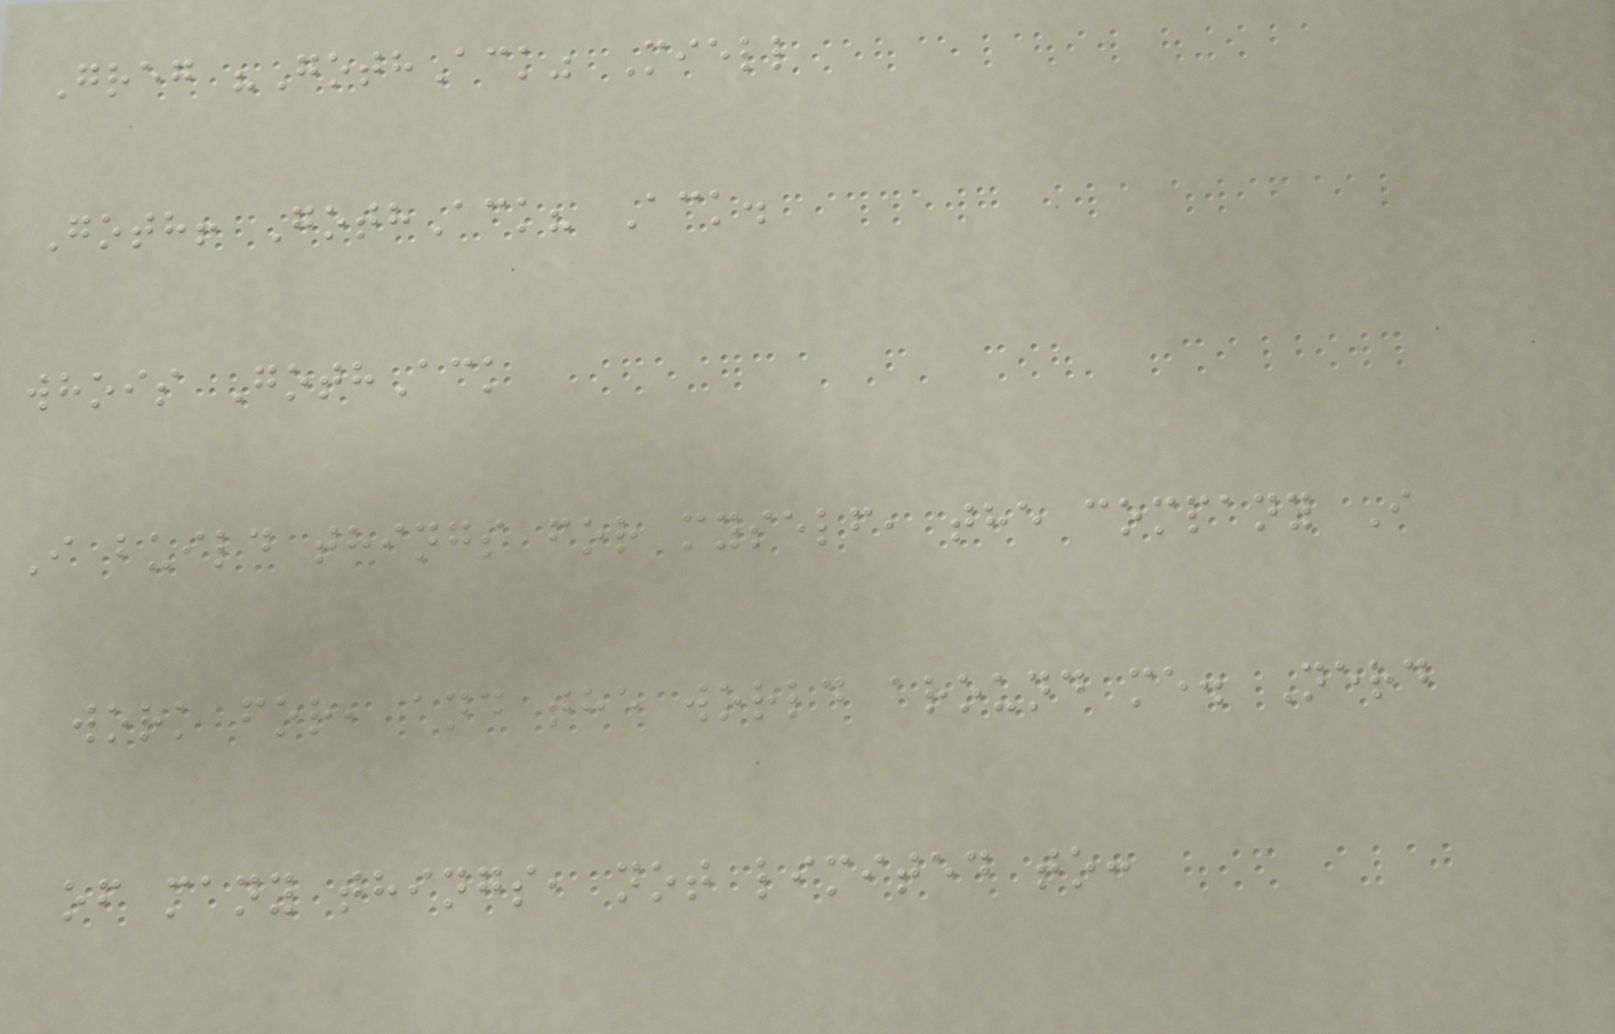Greg "GothAck" Miell
Goth! GothAck? Ack.
whois GothAck
I build things for myself, the company I
work for, and the world around me. Nerd
of many things, not limited to:
